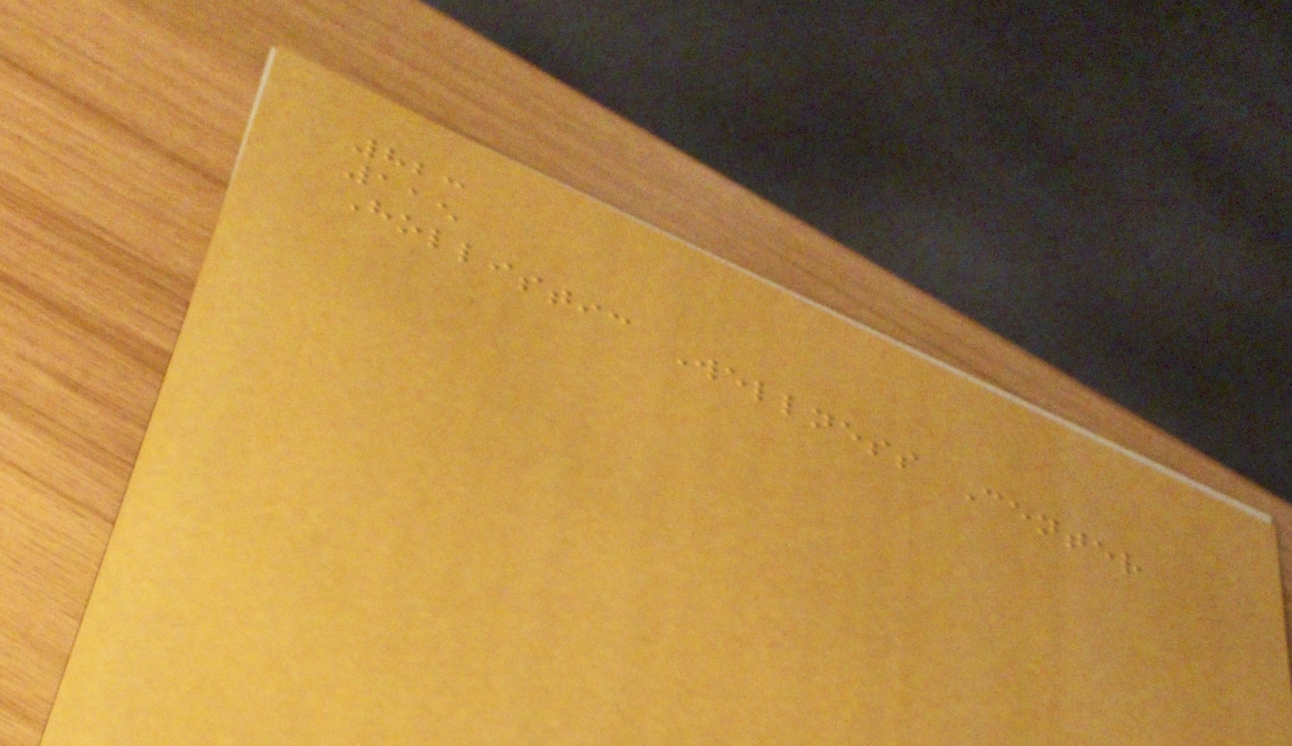823
115
Hollistic Wellness Center
